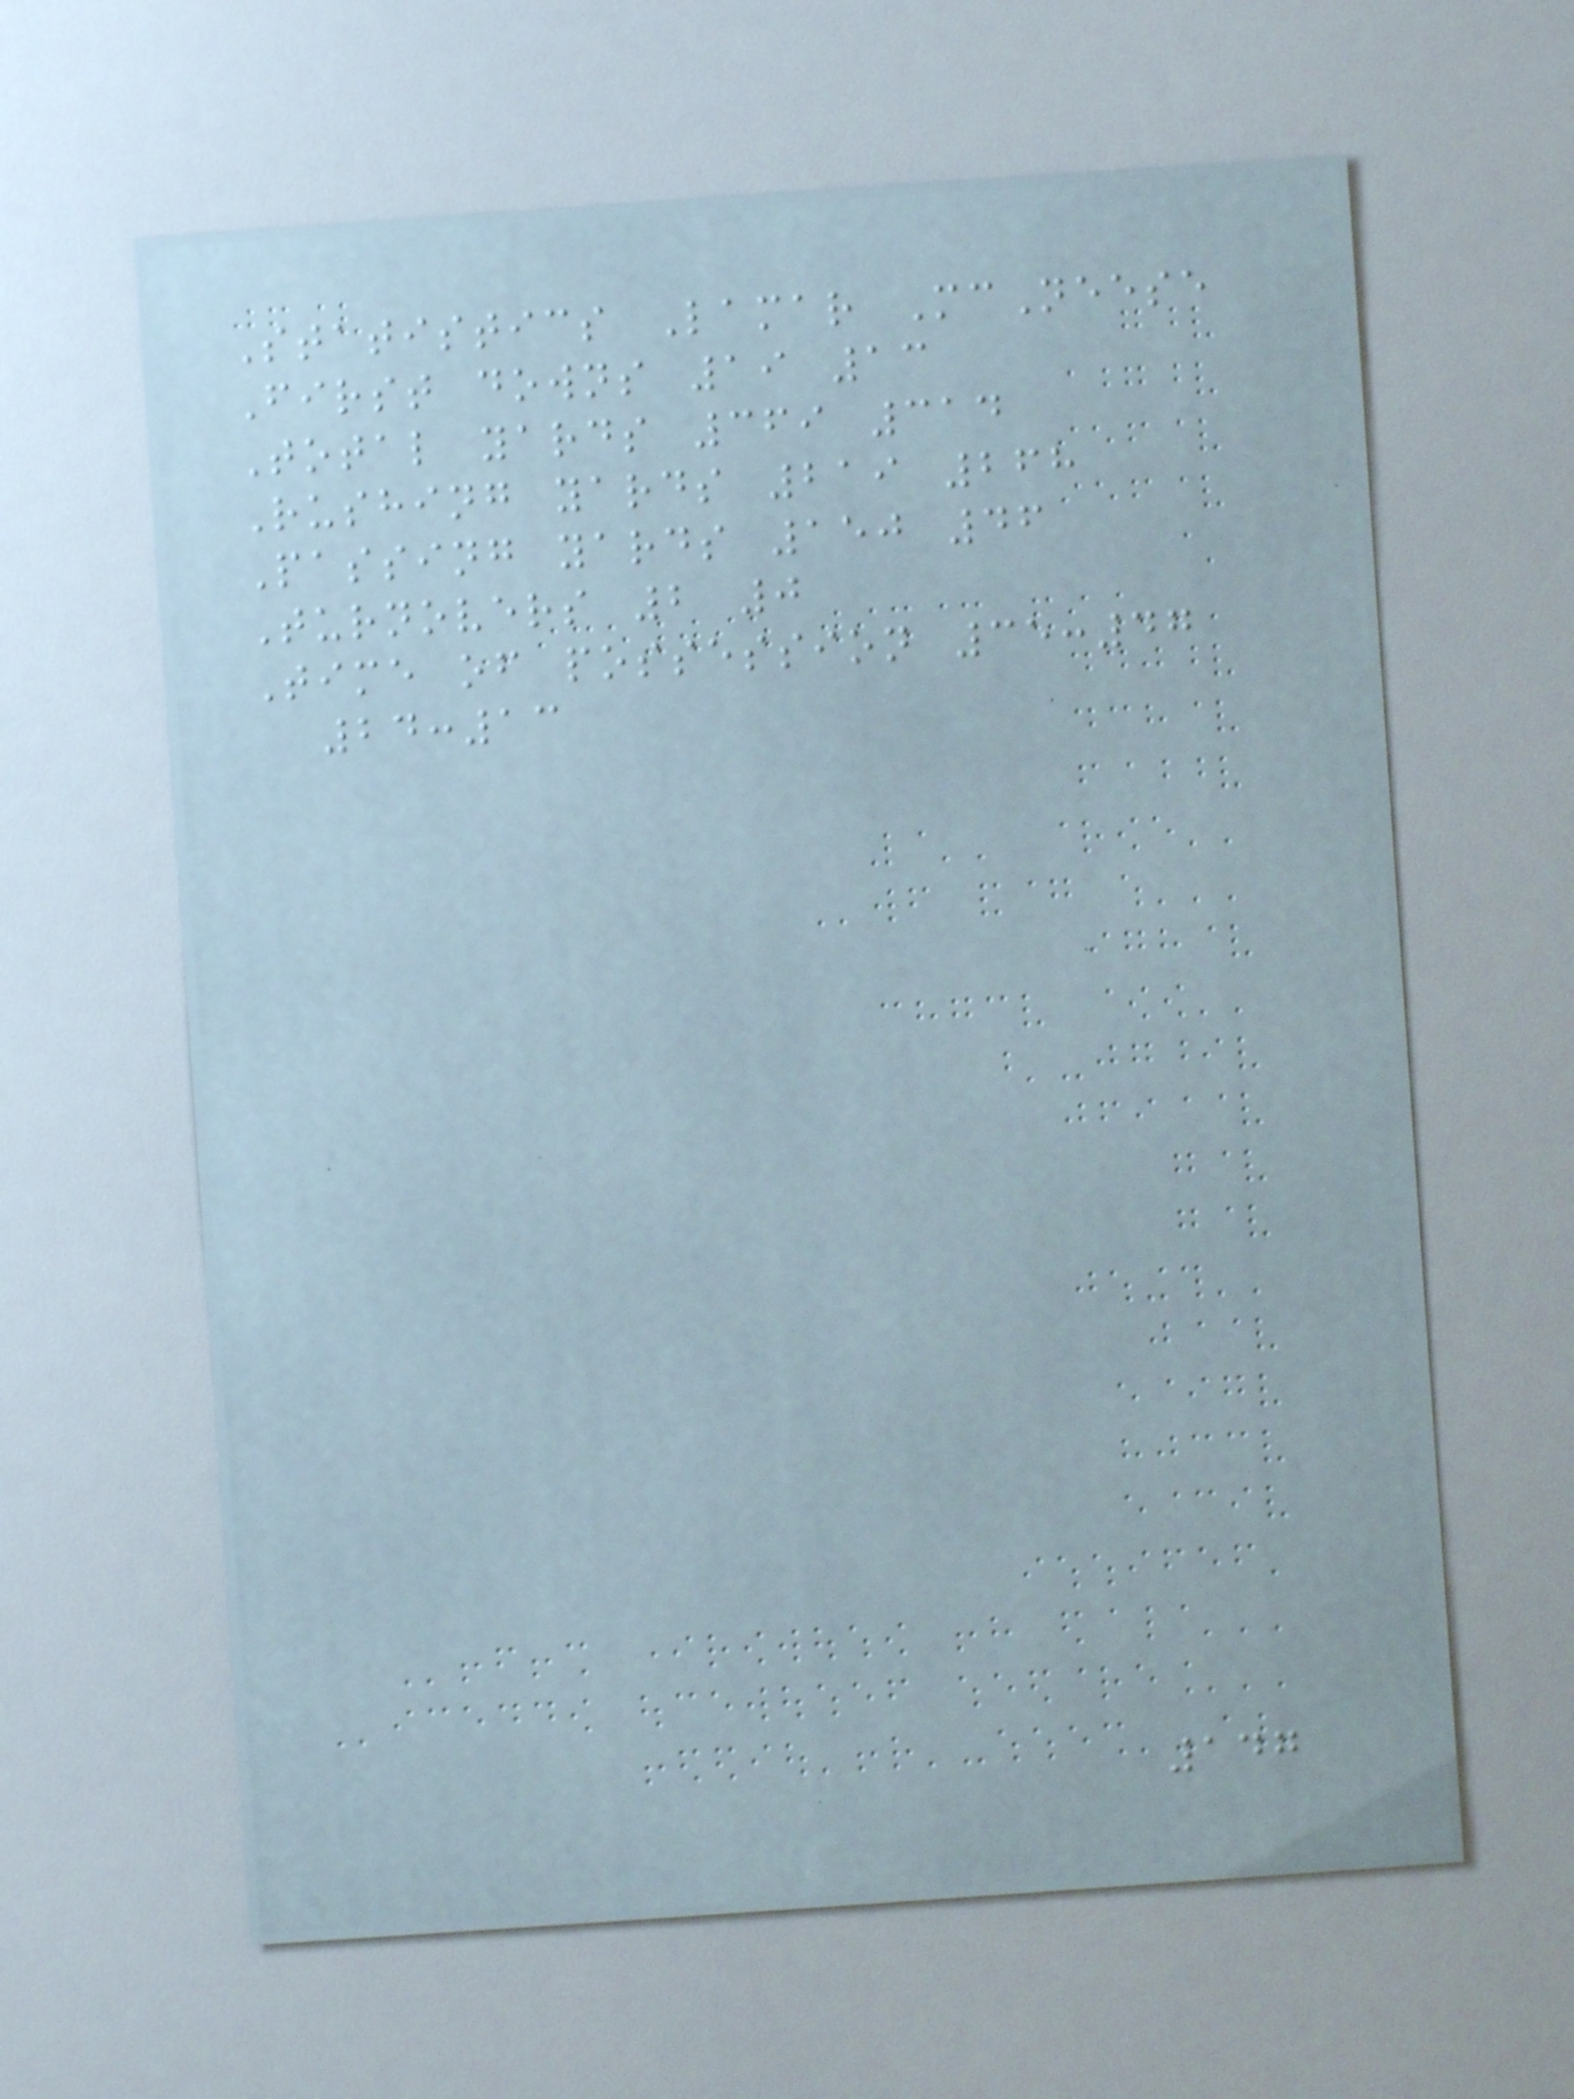Statistics Lamar McNeese
First downs 19 13
Total yards 369 314
Rushing yards 219 268
Passing yards 150 46
Turnovers 2 0
Time of possession 35:47
24:13
147
